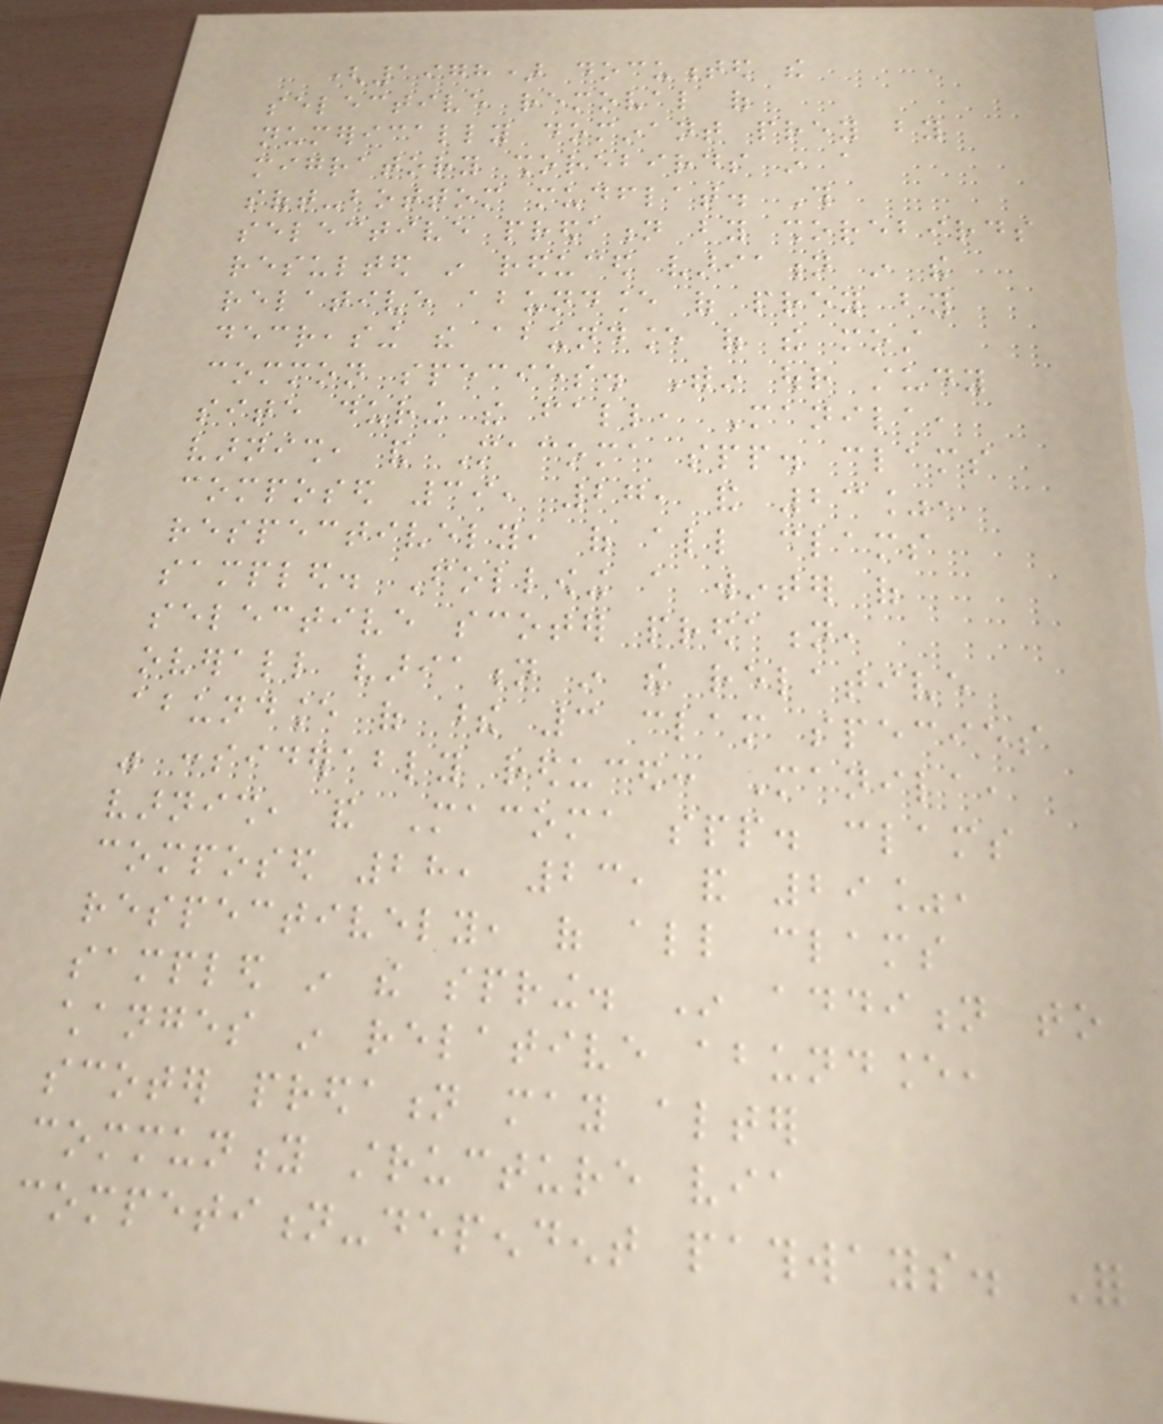(1978) documented the
selective removal of
numerically dominant prey by
migratory shorebirds in a
soft-bottom mudflat. This
selective predation by shorebirds
resulted in reduced variation in the
relative abundance of prey by
decreasing the abundance of the most
common species. Within our study
site during the fall, Manila,
varnish, and Macoma spp. clams
composed 39, 27, and 23%,
respectively, of all clams
sampled. Following a winter of
selective scoter predation,
overall variation in the relative
abundance of these 3 clam species
was considerably reduced: Manila,
varnish, and Macoma spp. clams
composed 28, 23, and 29%,
respectively, of all clams
sampled in the spring. In addition to
changes in relative abundance,
scoter predation may alter
community structure via
competition-dependent pathways. For
